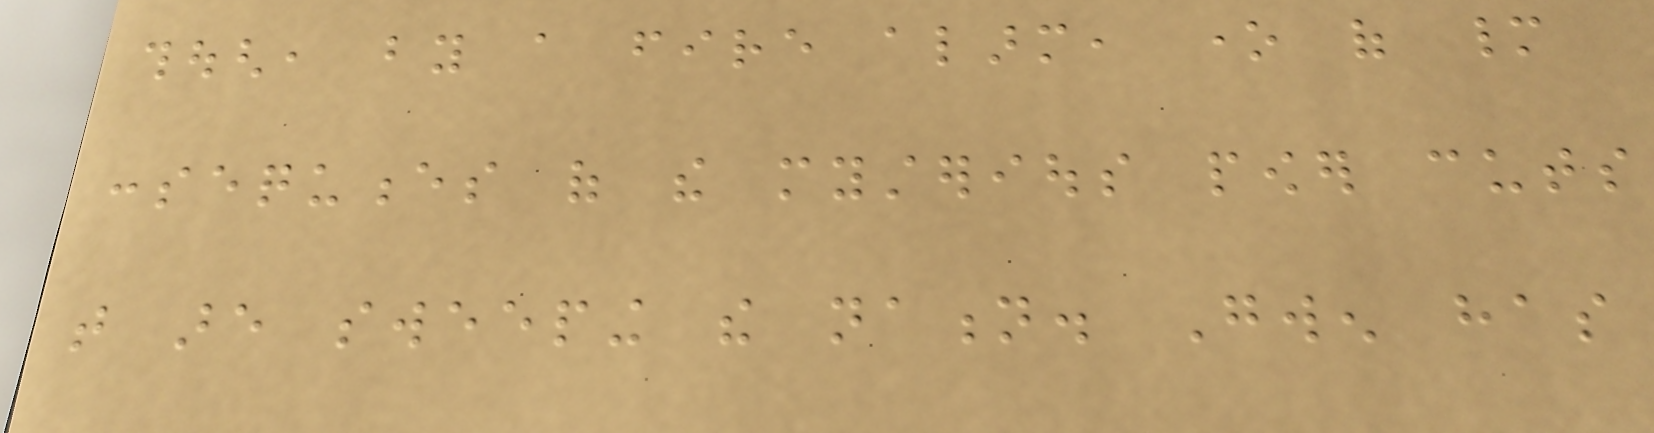though, by a fire alarm, one of many
consequences of the mysterious power cuts
that are sweeping the nation. Gwen has
